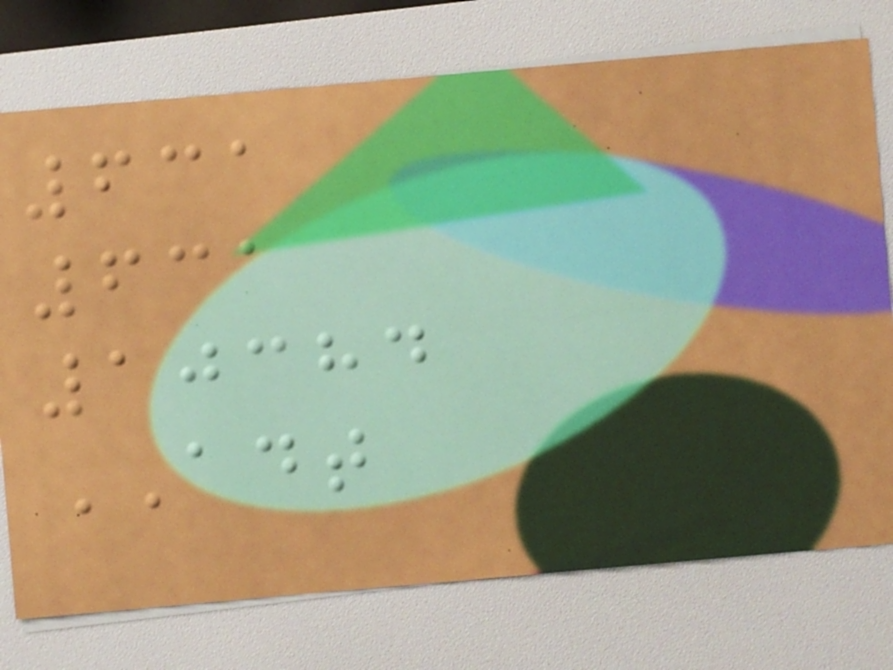631
631
10384
ADT
